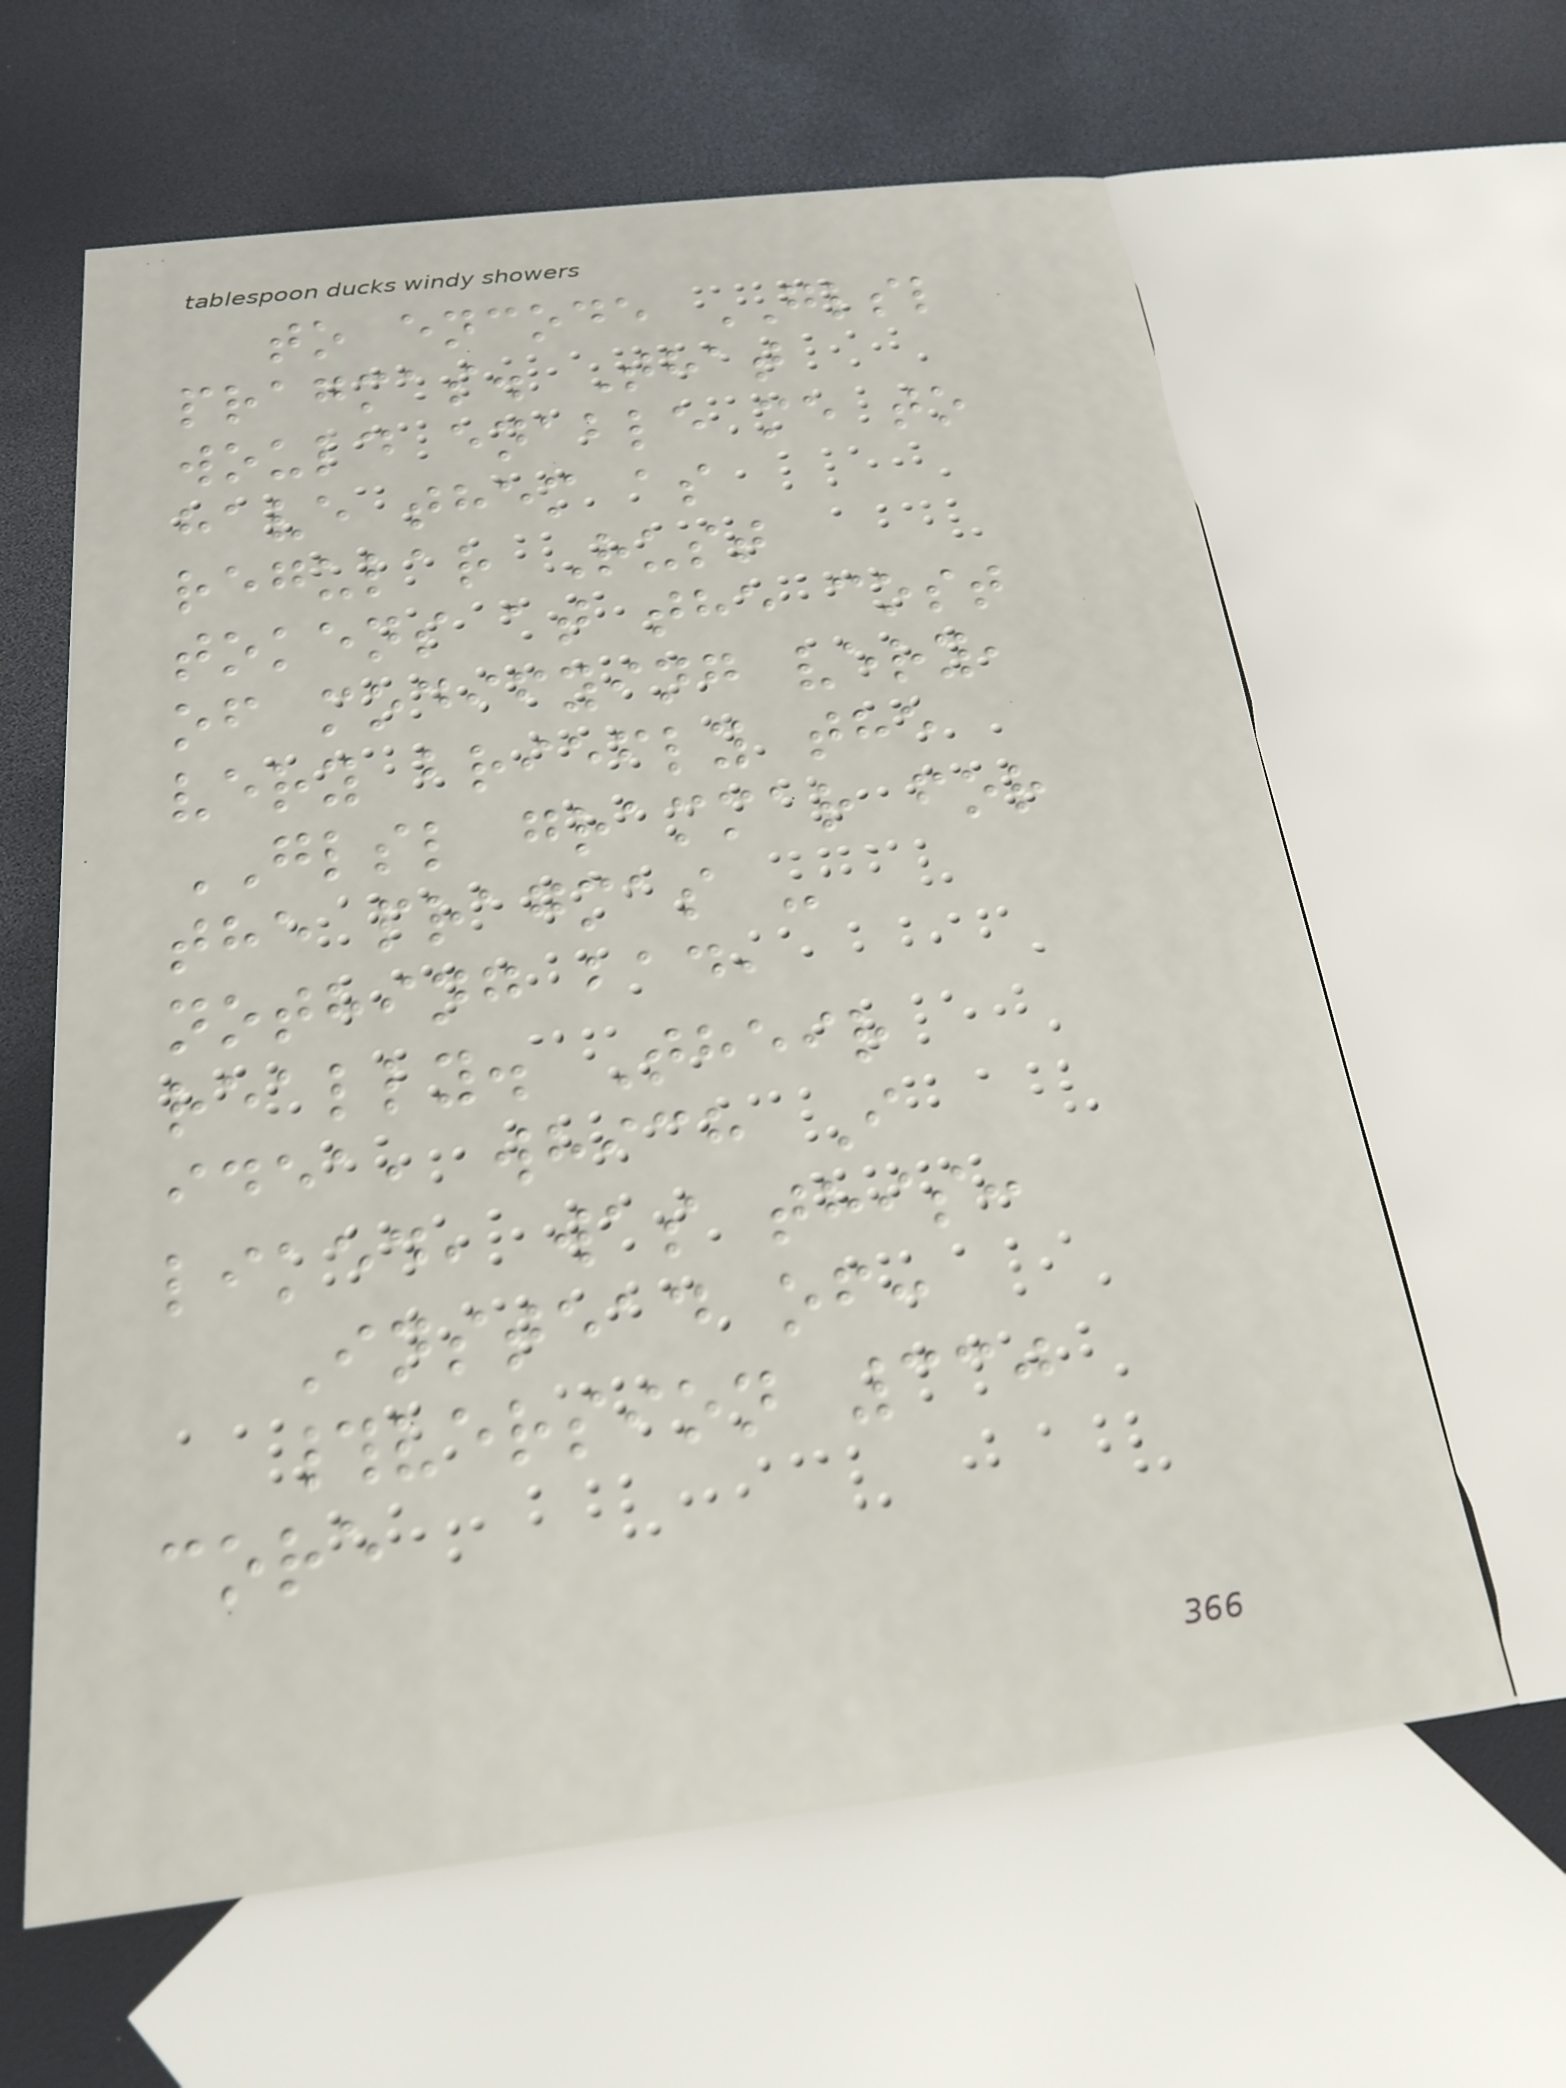to encode GLSL
pragmas. That
would enable me to
have them as
regular Rust
tokens at the cost
of modifying very,
very briefly the
GLSL grammar for
the pragmas -
nothing bad,
really. Their
idea, which I
liked, was this:
Instead of:
#version 330
core
